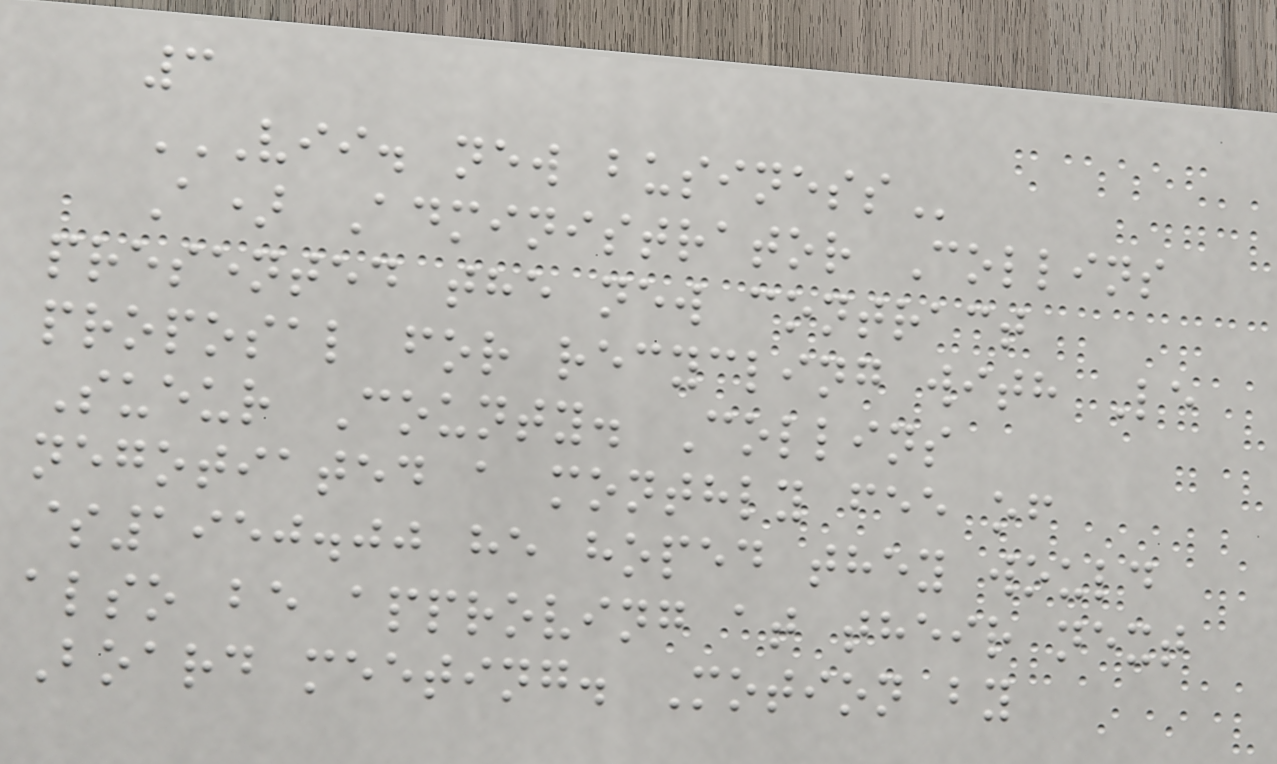3
VII. NEW BUSINESS
A) Administrator Collins
presented the new contract
proposal for recycling with Le
Sueur County. Collins
negotiated a monthly fee of
$1950.00 he hoped they would
also be approving at their next
Board meeting. Motion by
